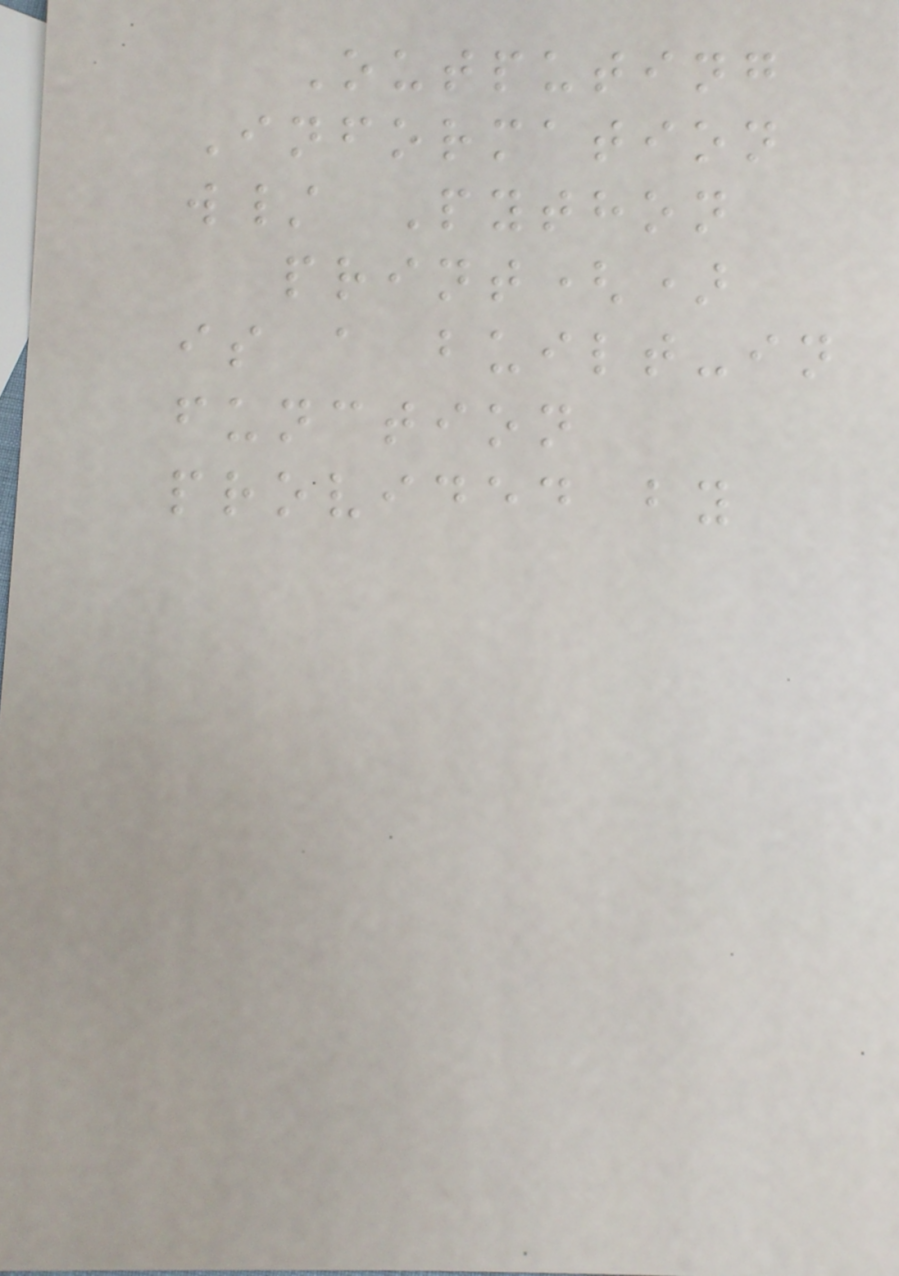Outputing
Information
w/ Python
print()
is a built-in
function
provided by
